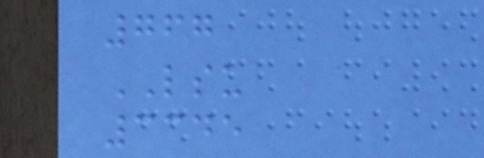767
LSU
3345
